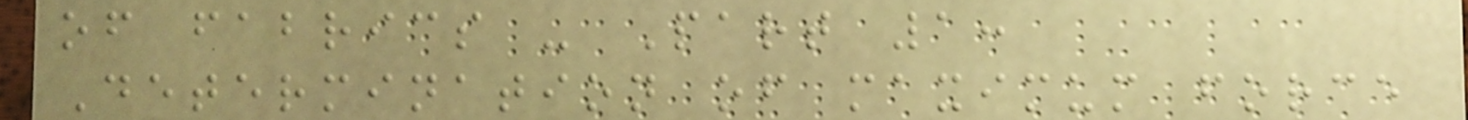of fabrics - Part 1:
Determination of maximum force
